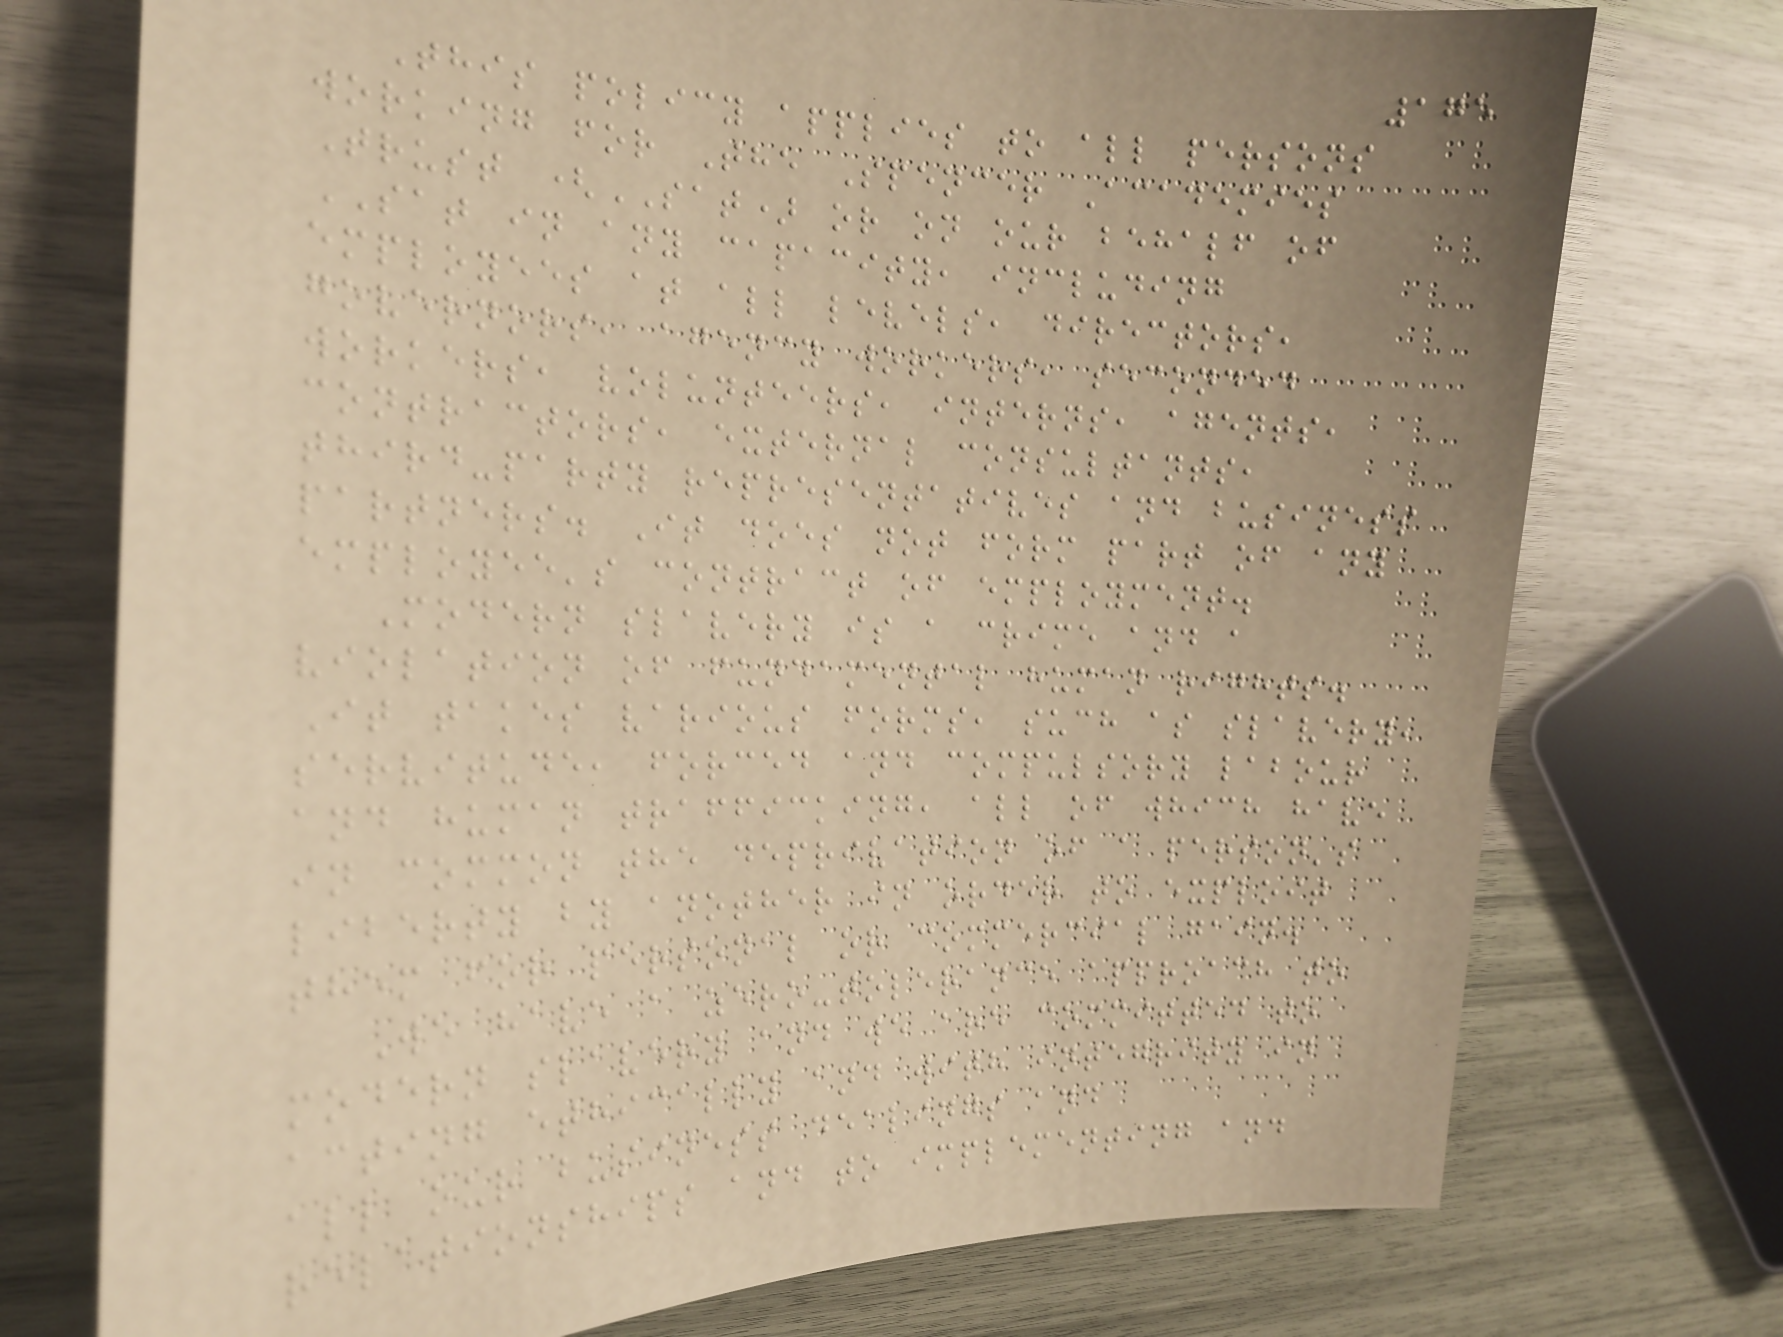175
This policy applies to all persons
working for The Spencer Academies
Trust (SAT) or on our behalf of
SAT in any capacity, including
employees at all levels, directors,
governors, agency workers, seconded
workers, volunteers, interns, agents,
contractors, external consultants,
third-party representatives and business
partners. It does not form part of any
employee's contract of employment.
Modern slavery is a crime and a
violation of fundamental human rights.
It takes various forms, such as slavery,
servitude, forced and compulsory labour
and human trafficking, all of which have
in common the deprivation of a person's
liberty by another in order to exploit
them for personal or commercial gain.
We have a zero-tolerance approach to
modern slavery and we are committed to
acting ethically and with integrity in
all our business dealings and
relationships and to implementing and
